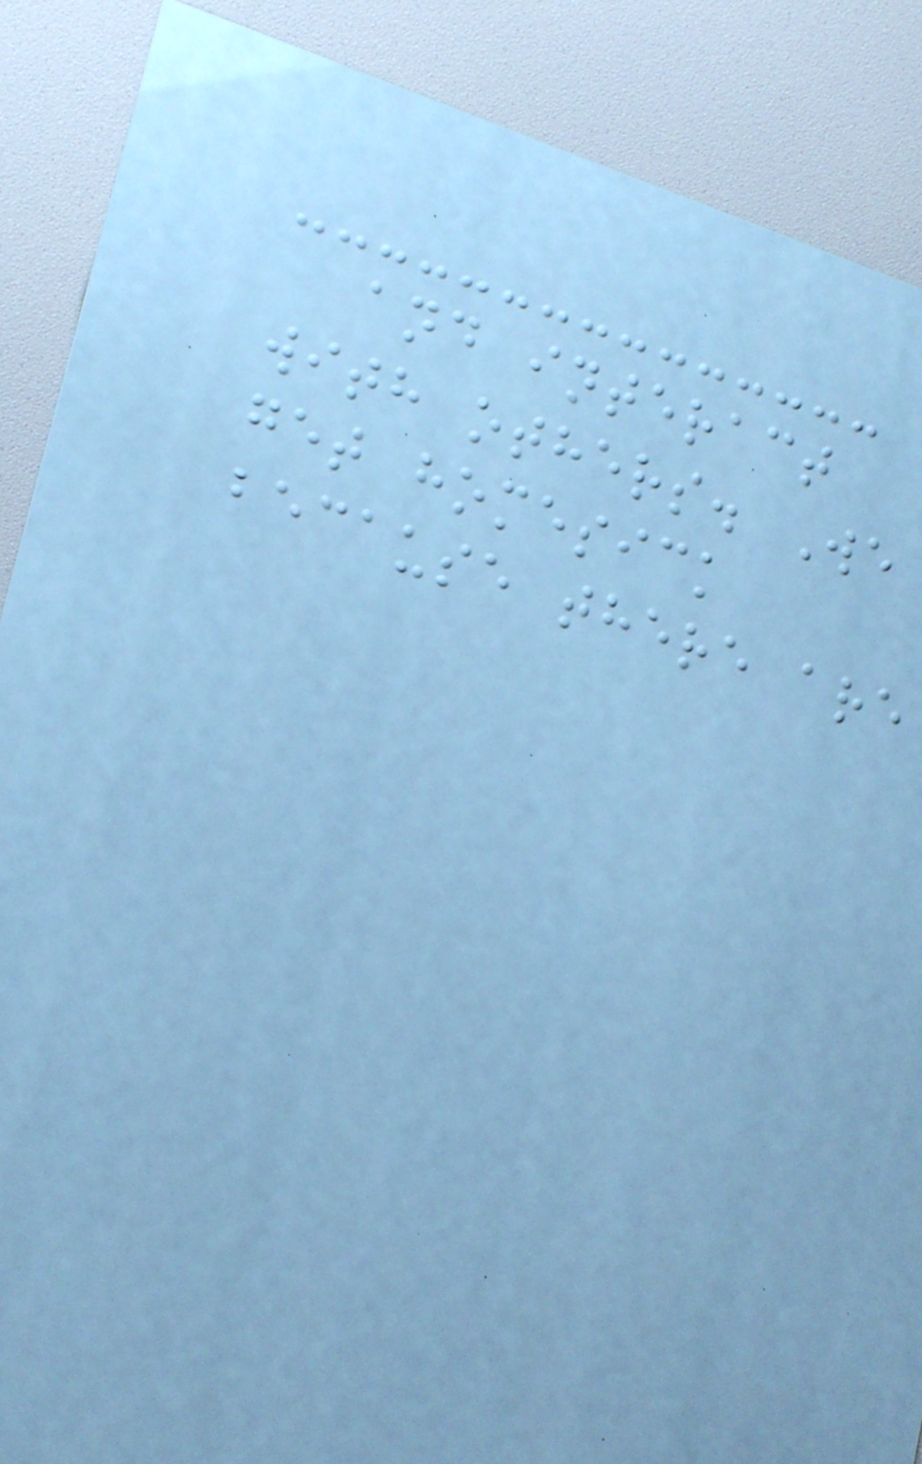and interact
with others. We
get homesick
because there are
